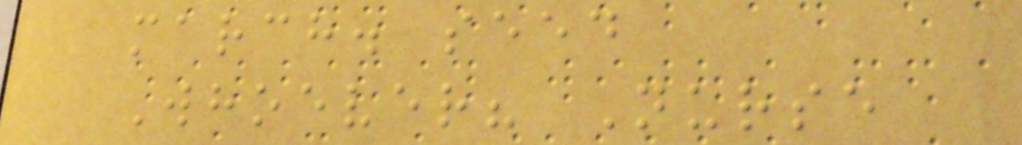march. seed
Whoever? Nurse
